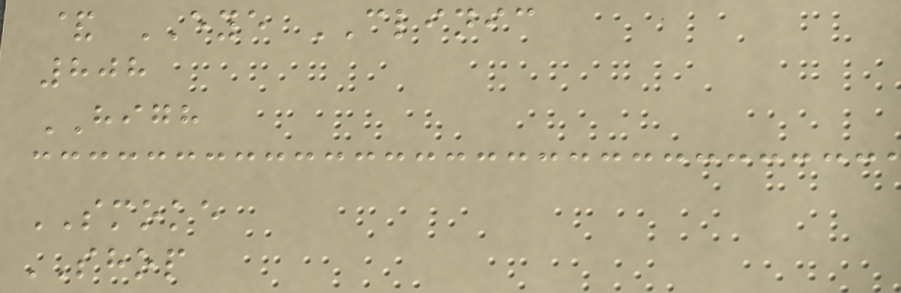& EYE CLINIC
808
HIGH
SMOKE
SHOP
